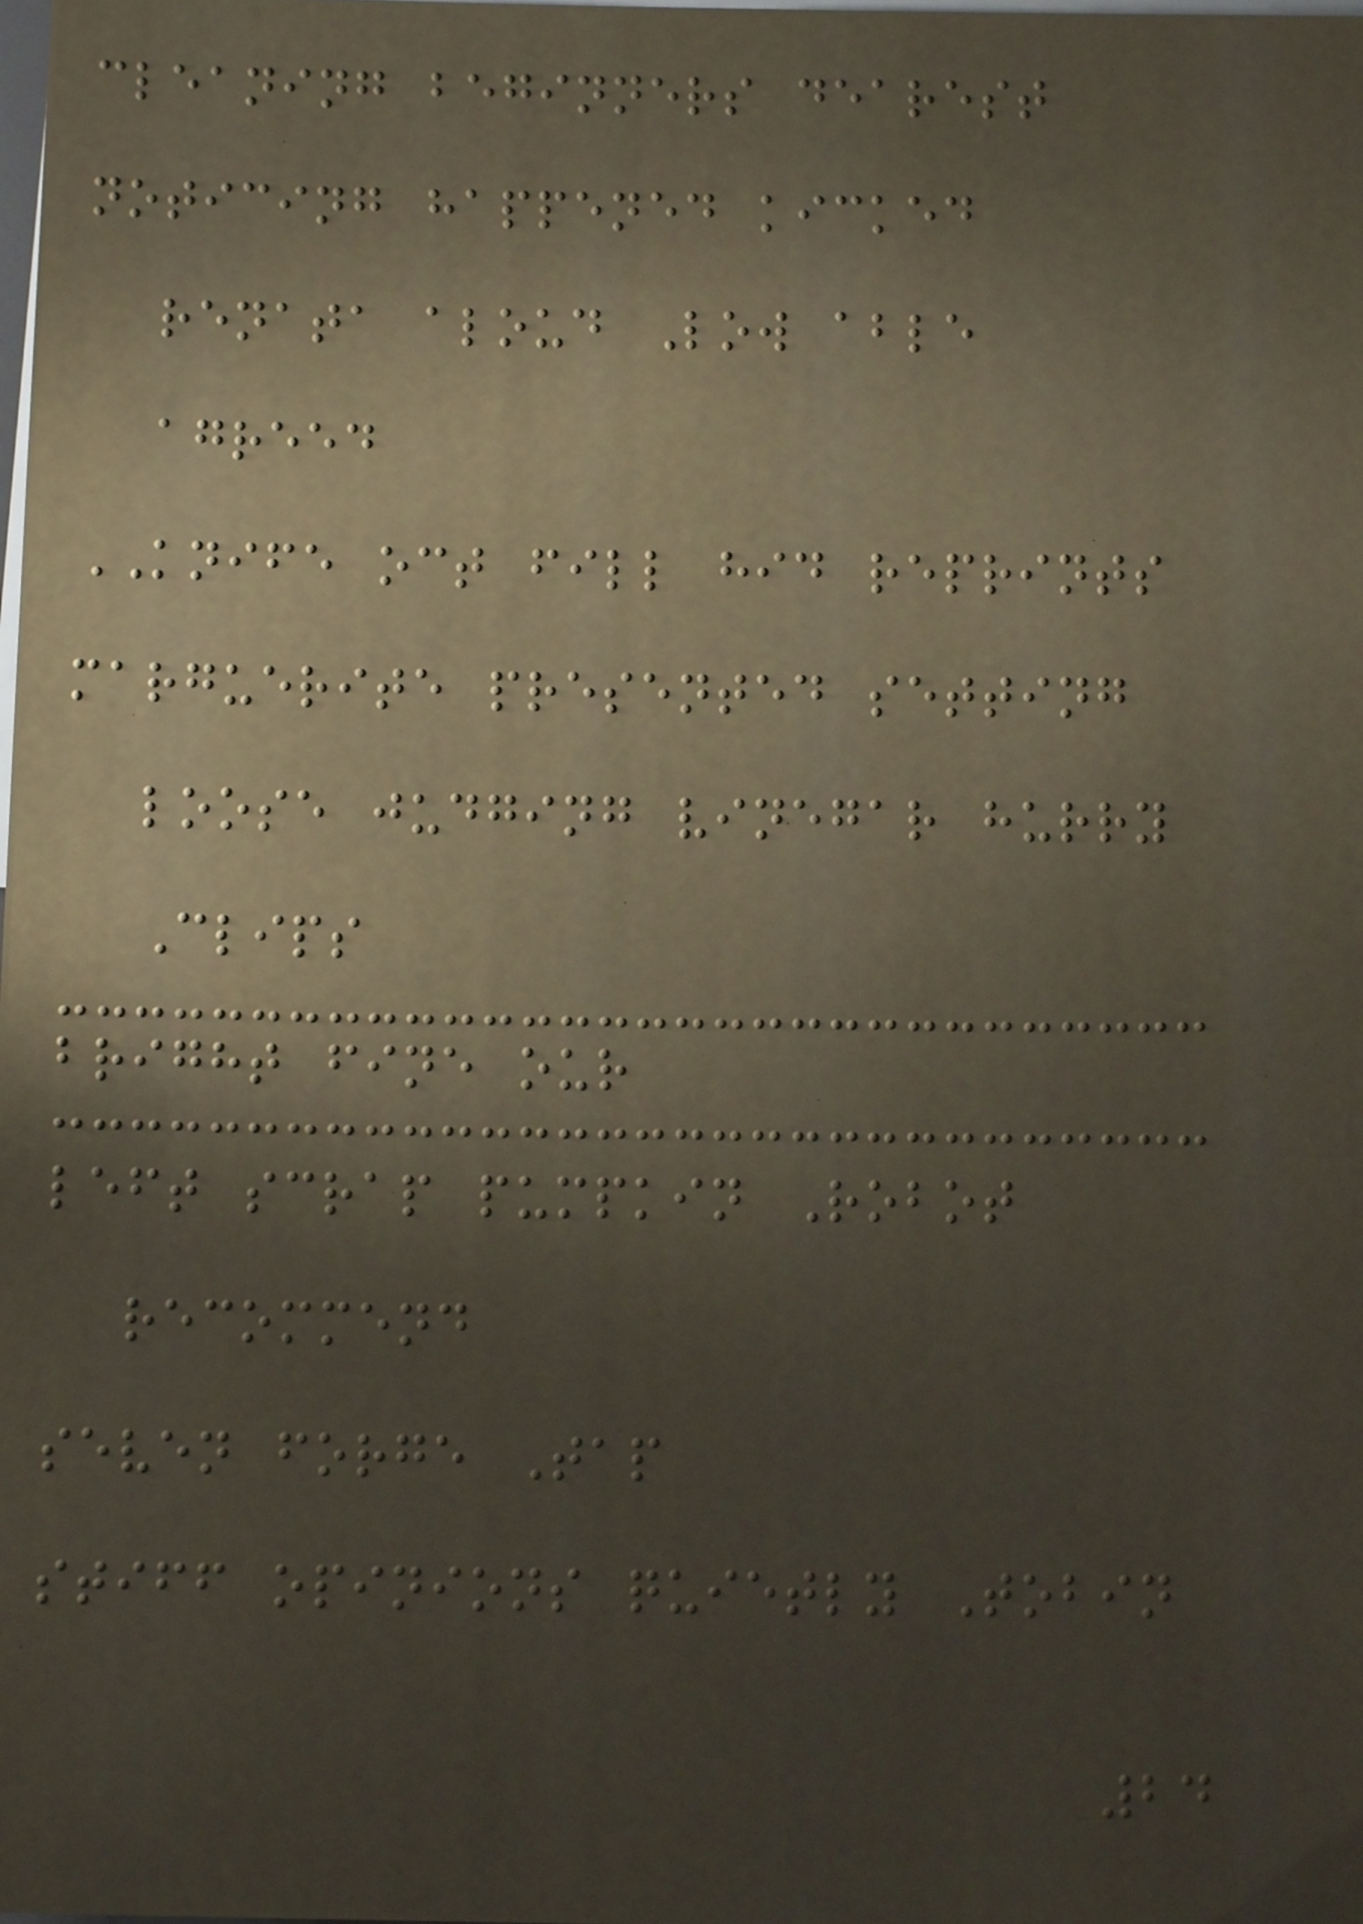cleaning beginners dearest
noticing happened kicked
renata aloud Low able
agreed
KNIFE oct fill hid reprints
marguerite presented setting
loose judging vinegar hurry
Clips
bright fine our
left scrap pumpkin Robot
recommend
seven forge Tap
stiff opinions quietly Tobin
24
